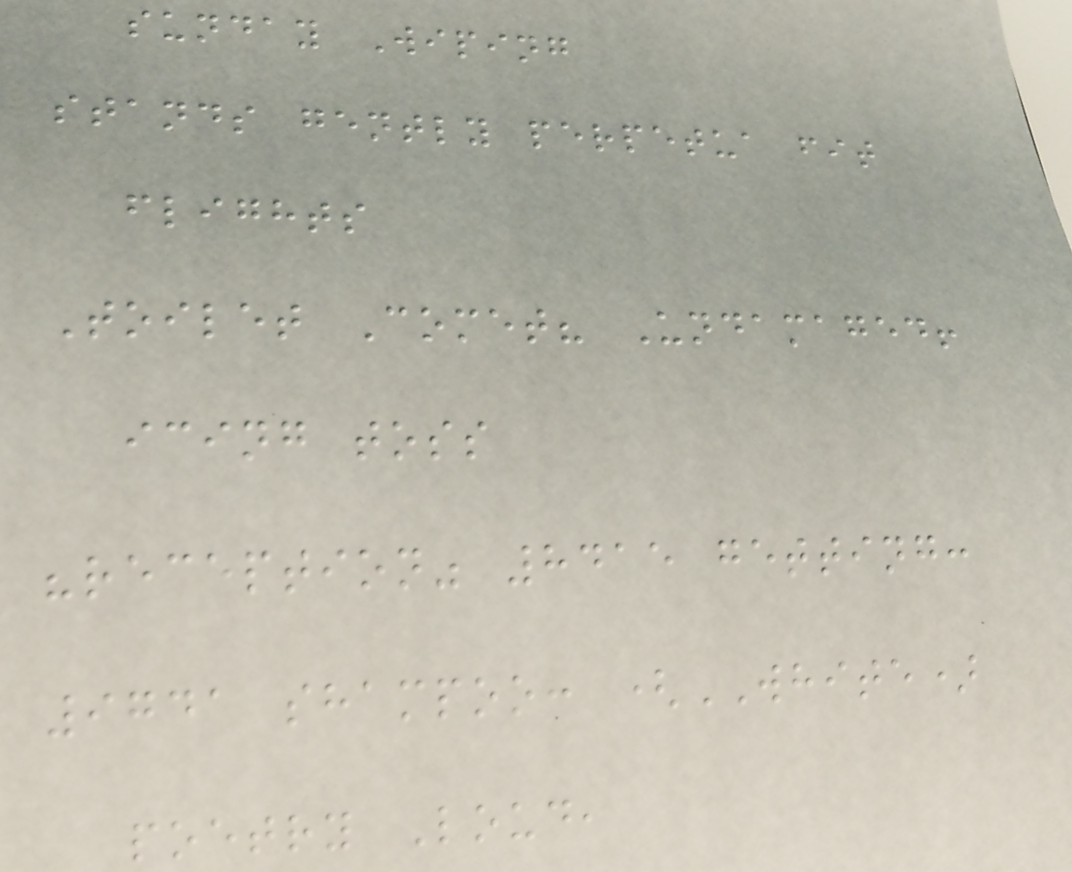sunday Wiping
stands gently perpetua fit
flights
Toilet Comet? Undamaged!
icing toss
"reception" 8415 getting:
9741 shampoo: (WHITE)
poetry Loud,
